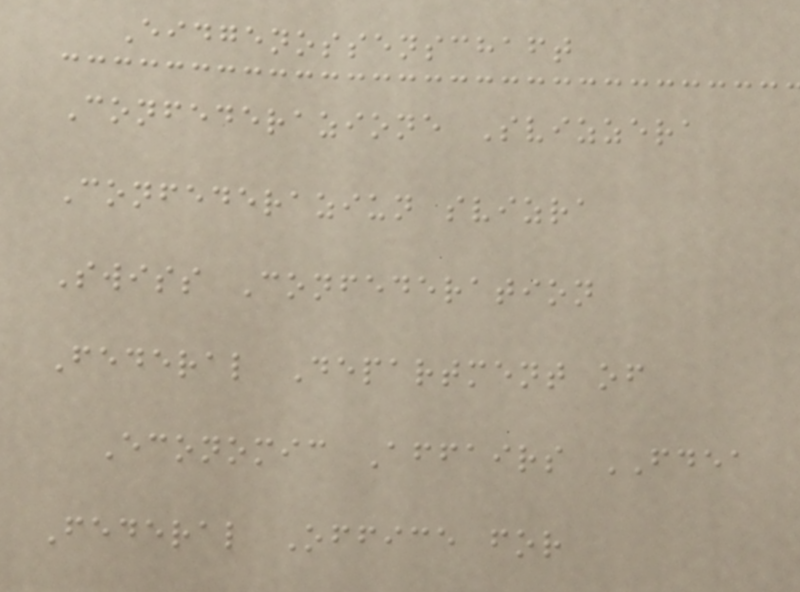Eidgenossenschaft
Confederazione Svizzera
Confederaziun svizra
Swiss Confederation
Federal Department of
Economic Affairs FDEA
Federal Office for
